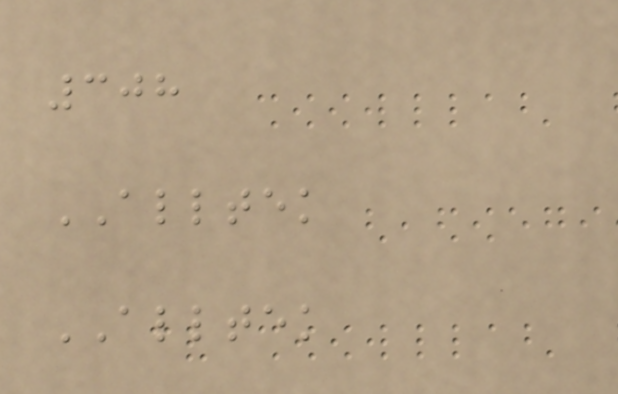308
ALLTEK
ALLTEK
